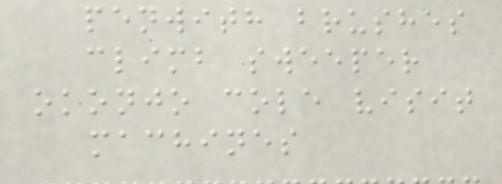penwith brushes
climb sweeper
okonjo cole visit
machines
